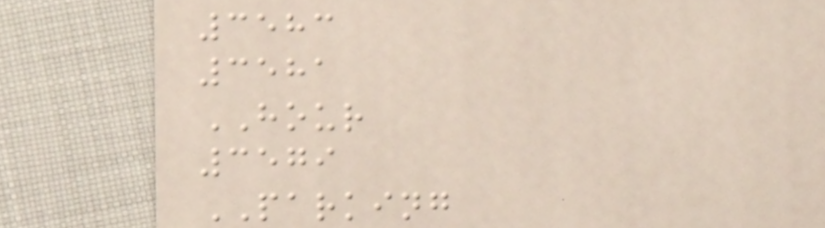3583
3581
HOUR
3579
PARKING
